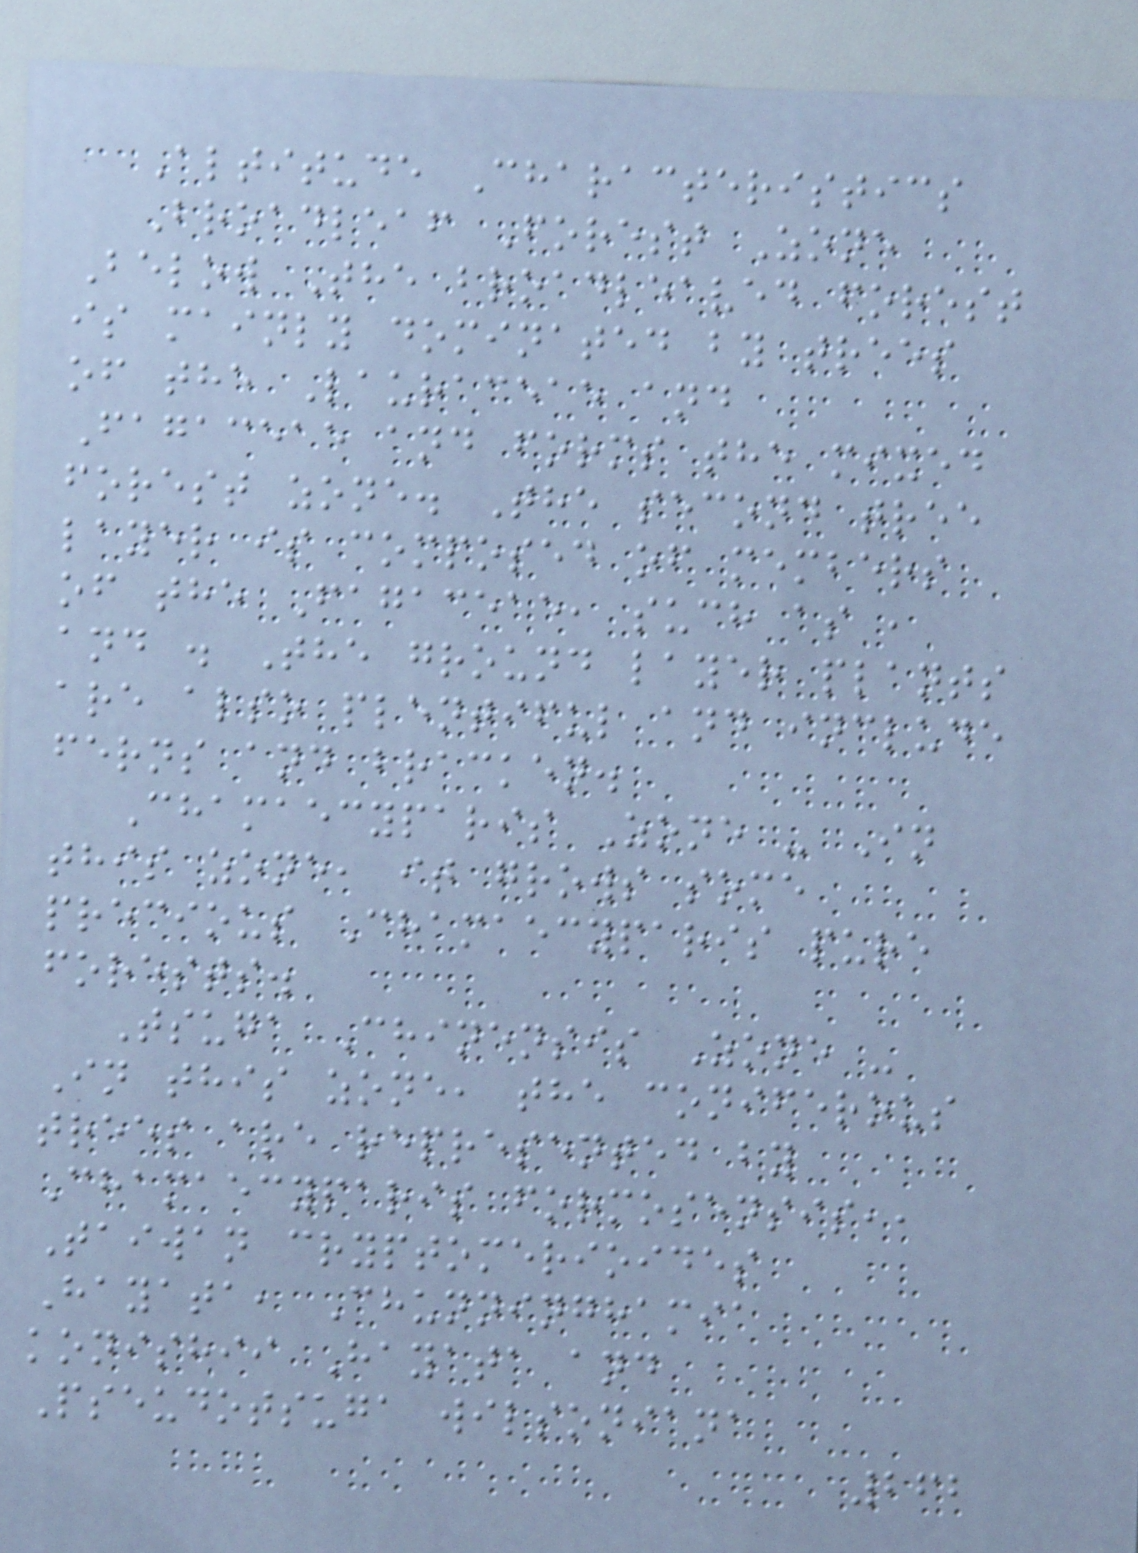Altitude Characteristics
Broadleaf Forest Zone
Below The broadleaved forest
is mainly dominated by trees
of the Lauraceae and
Fagaceae and forms the mixed
forest zone. The second tree
layer is composed of members
of the Fagaceae, such as ,
and . The ground layer plants
are also plentiful and include
ferns and bracken.
Chamaecyparis Zone - In
this zone, it grows some
precious Chamaecyparis pure
forests.
Tsuga Chinensis Zone -
In this zone, the coniferous
trees are represented by
Chamaecyparis formosensis,,
Taiwan cryptomerioides
Hayata, Chunninghamia
konishii Hayata and
Pseudotsuga wilsoniana
262
